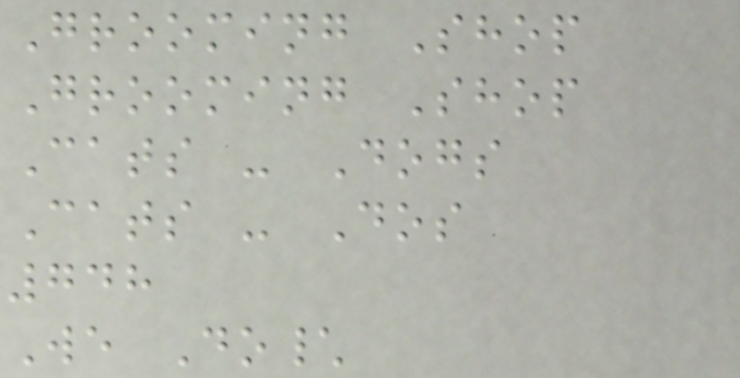Grooming Shop
Grooming Shop
Cats - Dogs
Cats - Dos
748
We Do\
